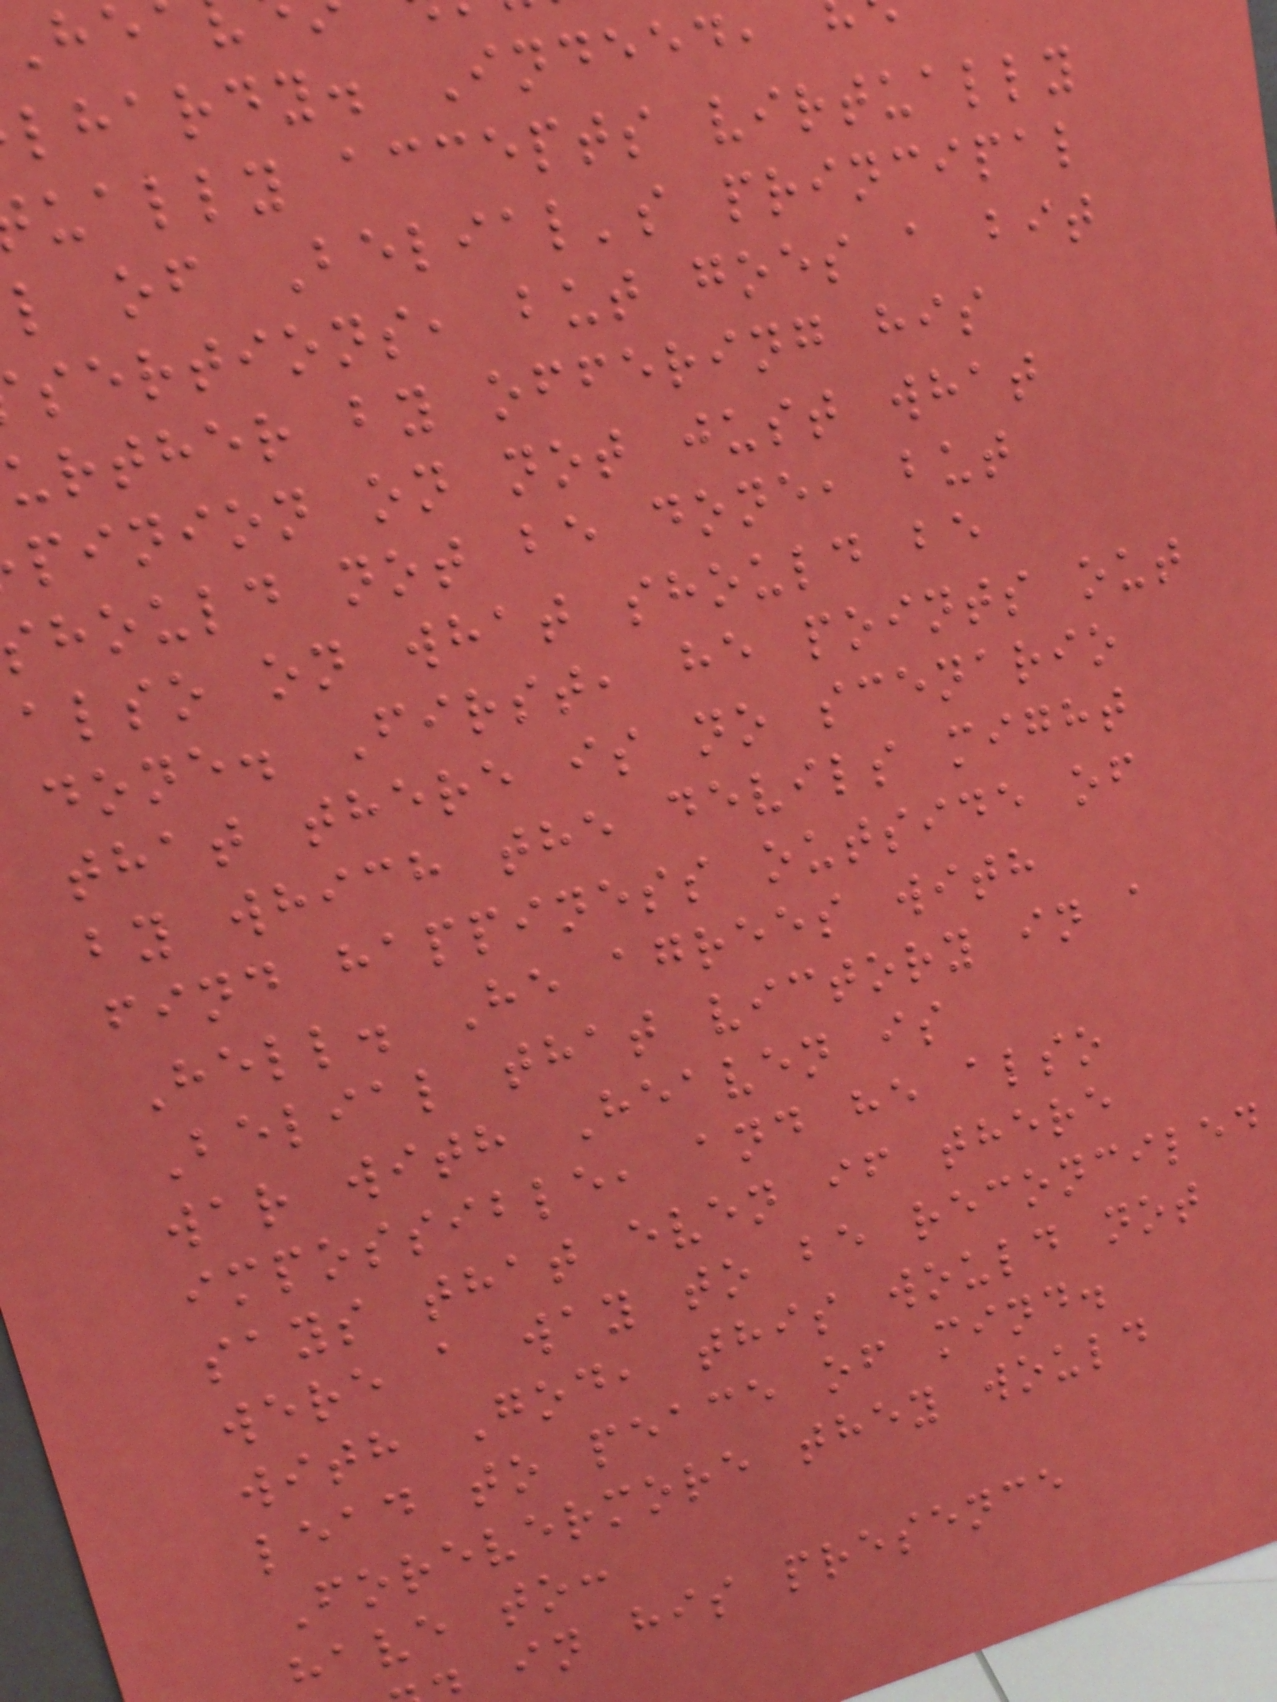lhardy. Indeed,
ually accepts virtually
l of Belial's principal
sertions, but goes a bit
urther by offering his
pinion on not just what
hould not be done, but
also on what should be
done. First, he points out
that there is no scenario
by which the devils might
find happiness outside of
Hell. He agrees with
Belial that victory in a
war with Heaven is
impossible, and he also
says that even if there
were a way to be reconciled
with God, this would not
lead to peace of mind.
Forevermore they would
have to:
in his presence
